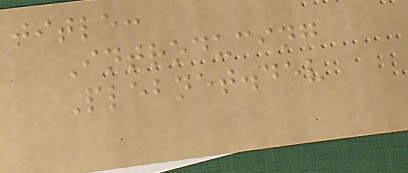title:
Introducing
Plebnet.dev
